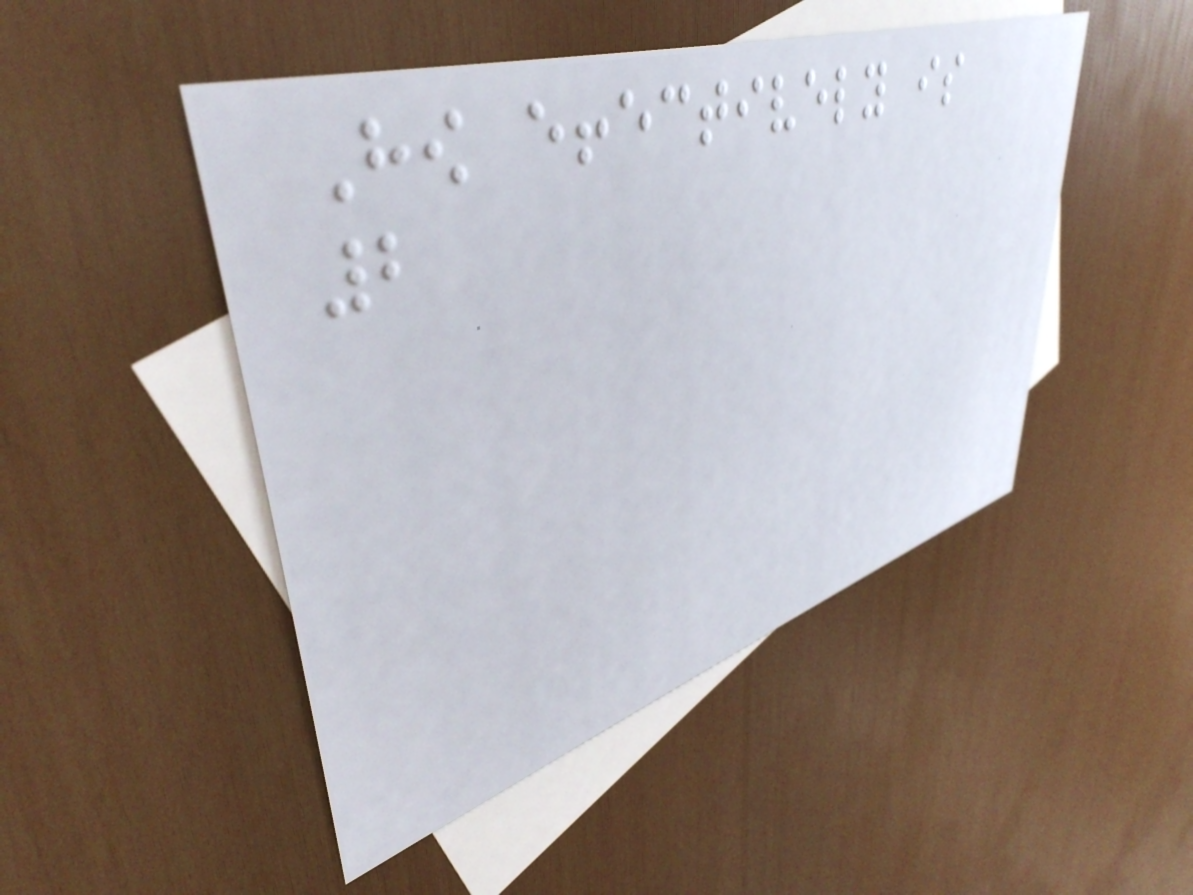How effectively is
2
